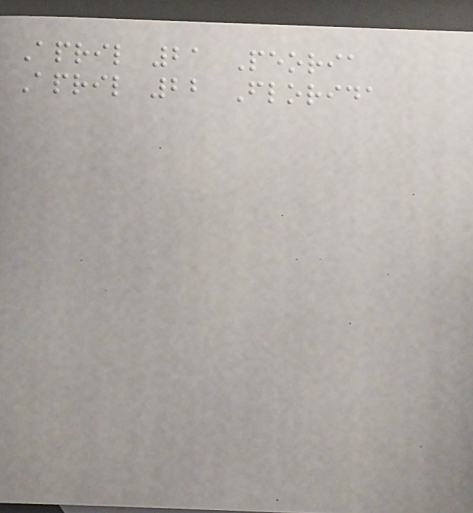April 21 Peoria
April 22 Florida
